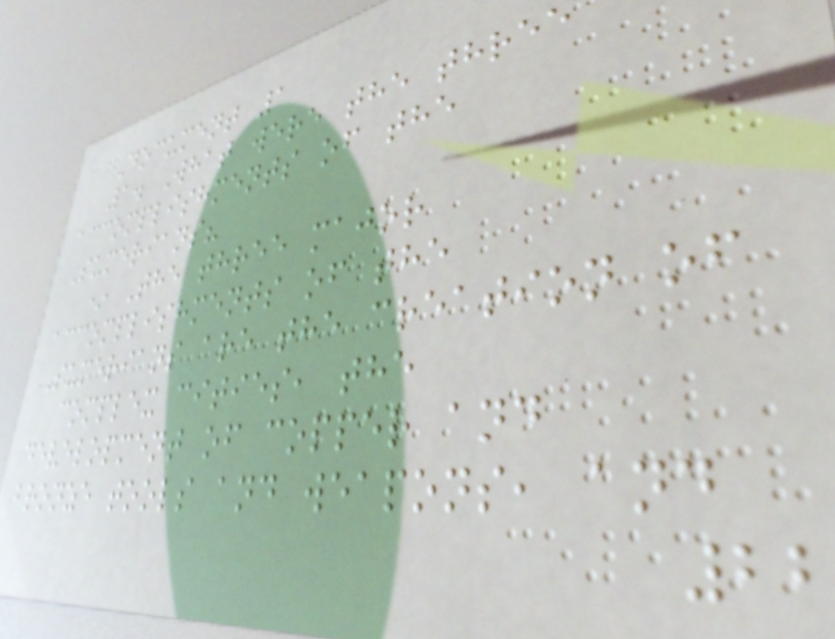Document 1
1. What were the three
accomplishments of the
Sumerians?
* The three major
accomplishments of the
Sumerians are the creation of
complex cities, the
development of copper and
bronze tools and weapons, and
22
